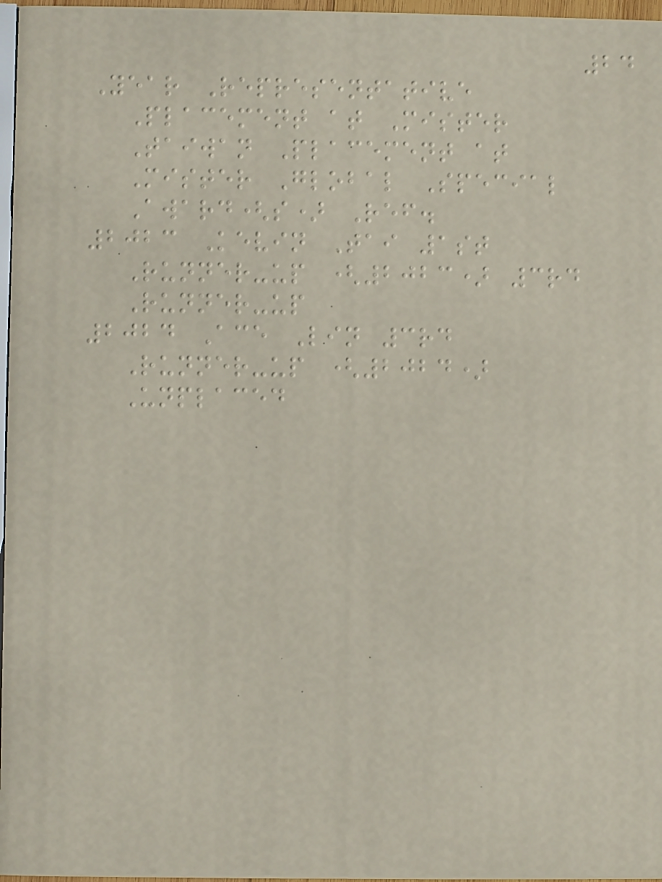24
Year Representative
Placement at Mister
Taiwan Placement at
Mister Global Special
Award(s) Ref.
2023 Kevin Tai 1st
Runner-up (2023) 3rd
Runner-up
2024 Ace Lin 3rd
Runner-up (2024)
Unplaced
